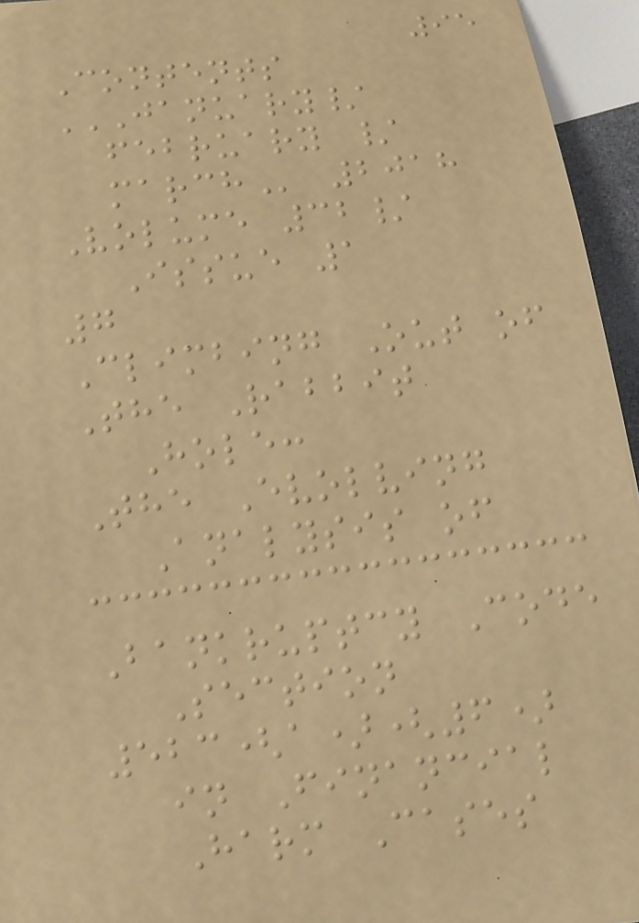95
Contents
JANUARY/
FEBRUARY /
MARCH 2018
Volume 32/
Issue 1
7
Climbing Out of
The Rabbit
Hole:
The Evolving
Analysis of
Bankruptcy Code
Section
523(a)(6)
in Financial
Harm Cases
